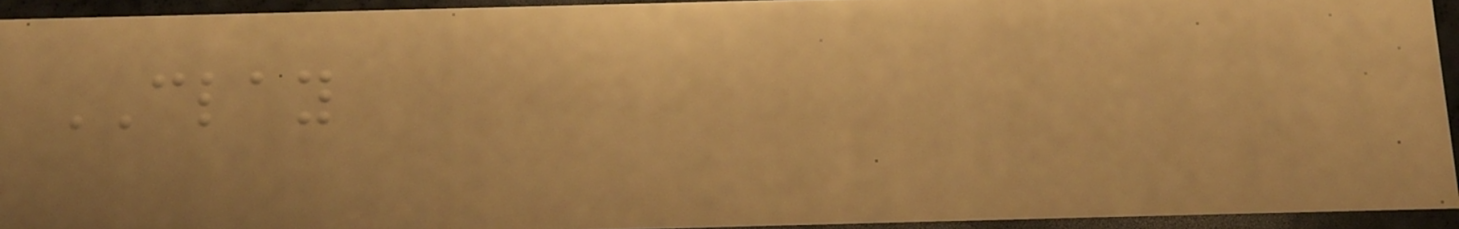CLAY
